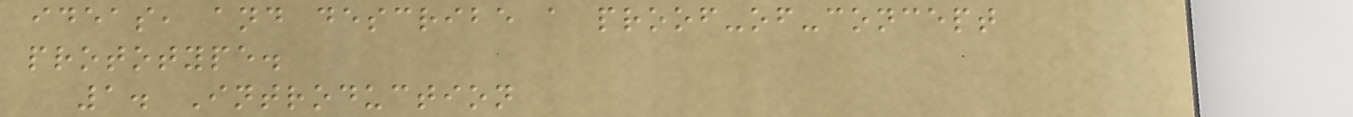ideas, and describe a proof-of-concept
prototype.
1. Introduction
